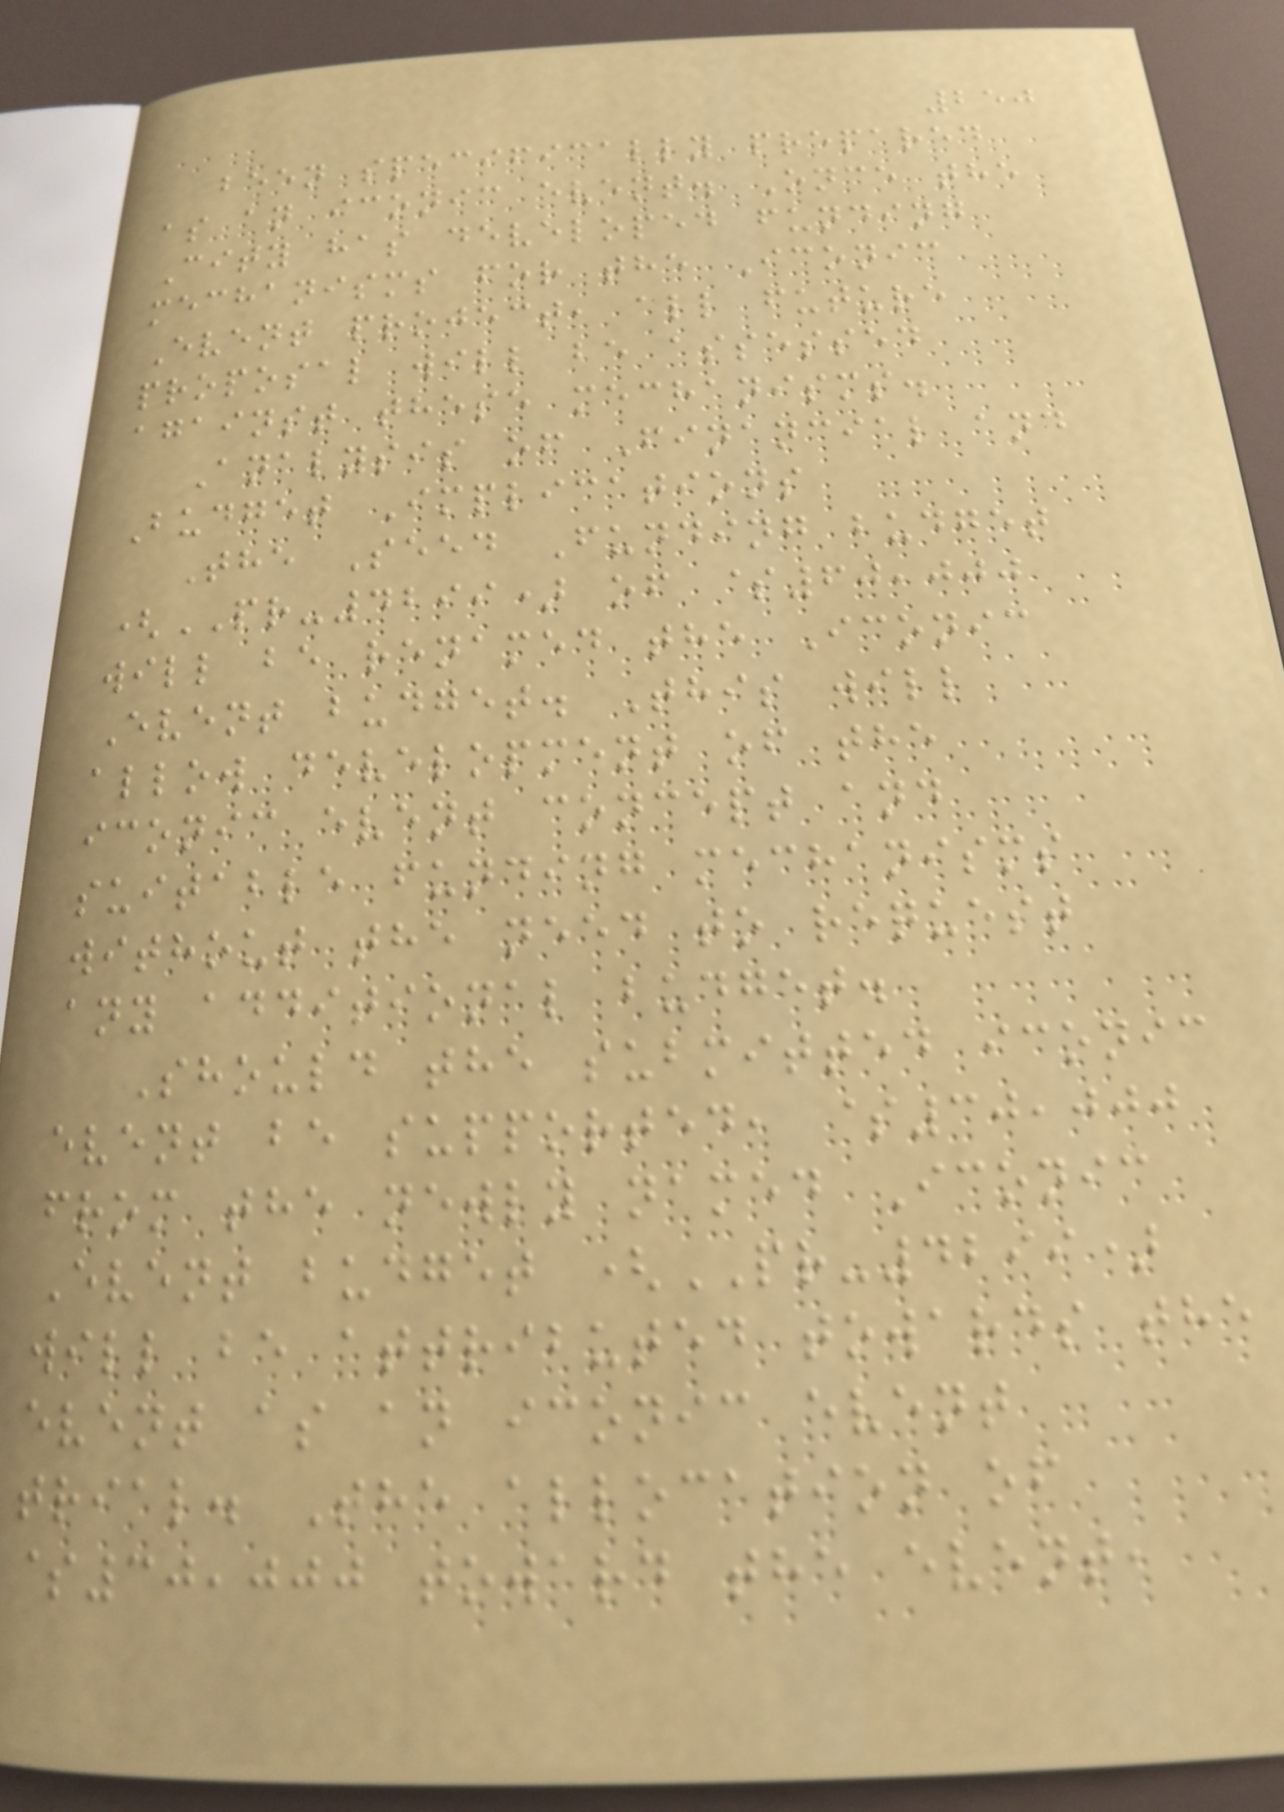250
been specifically prepared
as an iconic event. Once the
City has developed funding
mechanisms for the Iconic
Event project, all future
proposal will be assessed
against these mechanisms.
Analysis of Financial and
Budget Implications
The Seed Funding budget
(PR-4299) of $60,000
will be renamed the Iconic
Event budget. This will
allow development of the
iconic event concept and
suitable funding mechanisms
without the need to request
any additional budget.
Should the submitted iconic
event be supported, $30,000
from the newly named Iconic
Event budget (PR-4299)
will be attributed towards the
event as an iconic event
trial. The allocation of
$30,000 toward the event,
